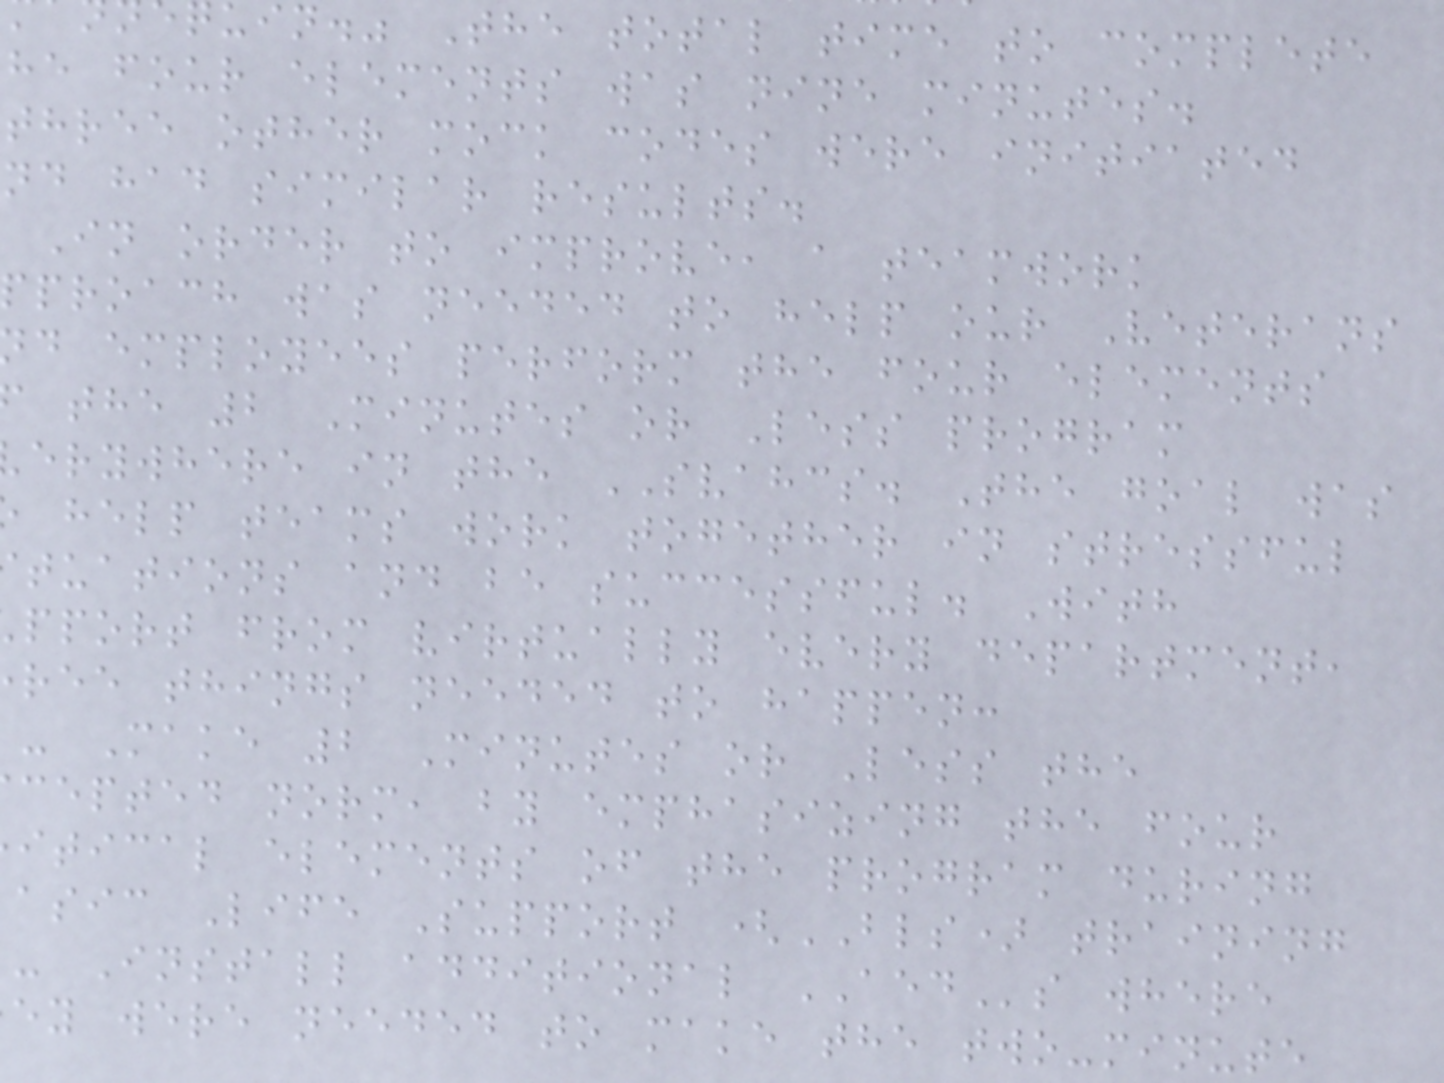uin." The total time to complete
he four elements was nine minutes.
three other mock codes were initiated
nd had similar results.
In order to improve, a teamwork
pproach was needed to help our Veterans
d employees perform the four elements
the 2 Minutes or Less program
erywhere in the SVAHCS. The goal was
help teams work together in stressful
tuations and be successful. With
pport from virtually every department,
ree things needed to happen:
- Make 2 Minutes or Less the
cepted norm, by emphasizing the four
itical elements of the program during
asic Life Support (BLS) training
- Install additional AEDs where
ey were needed to make the two-minute
